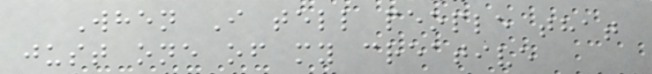When I tell people that
just one of my creative
